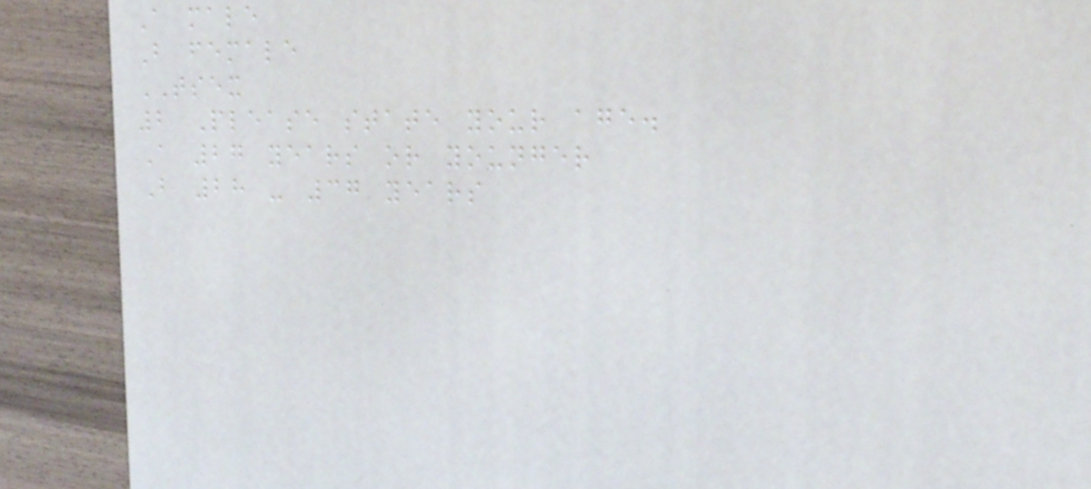A male
B female
TSEX
2 Please state your age.
A 27 years or younger
B 28 - 37 years
